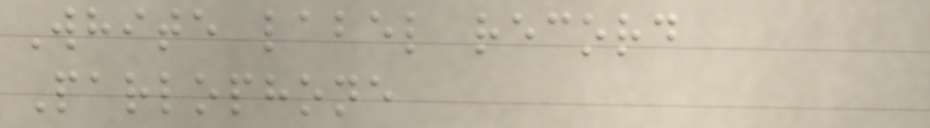White label record
Parlophone
